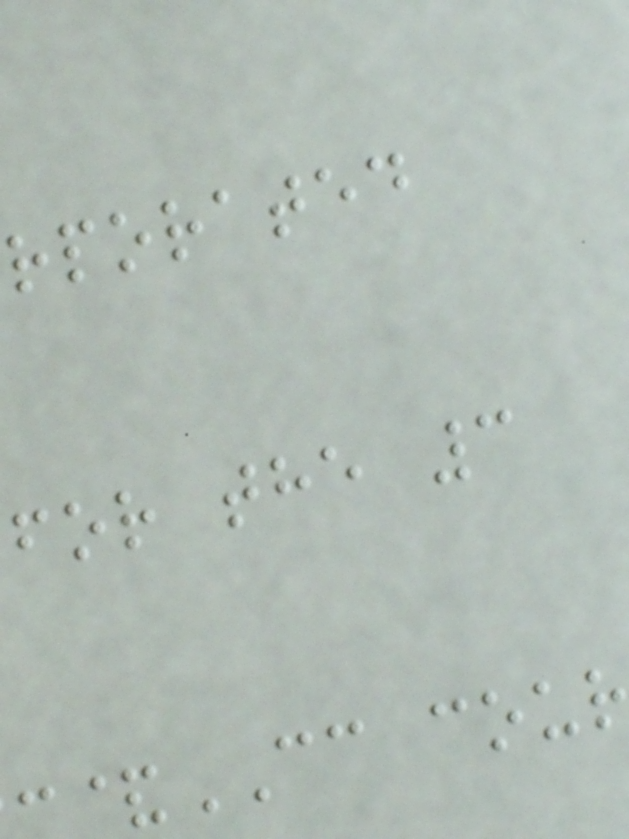rporated
for the 3
